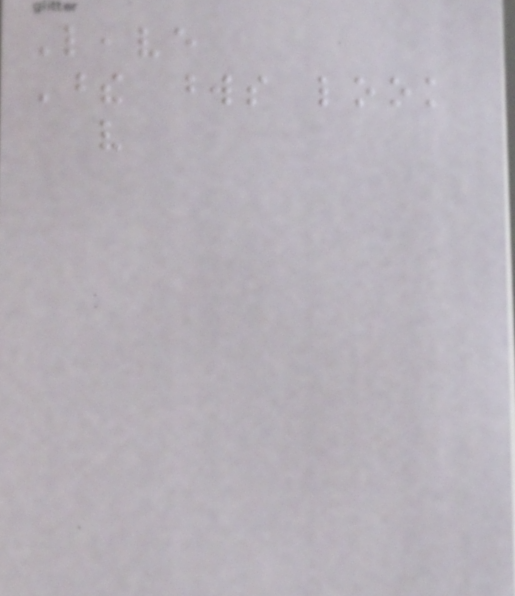Leave
These words look
very
